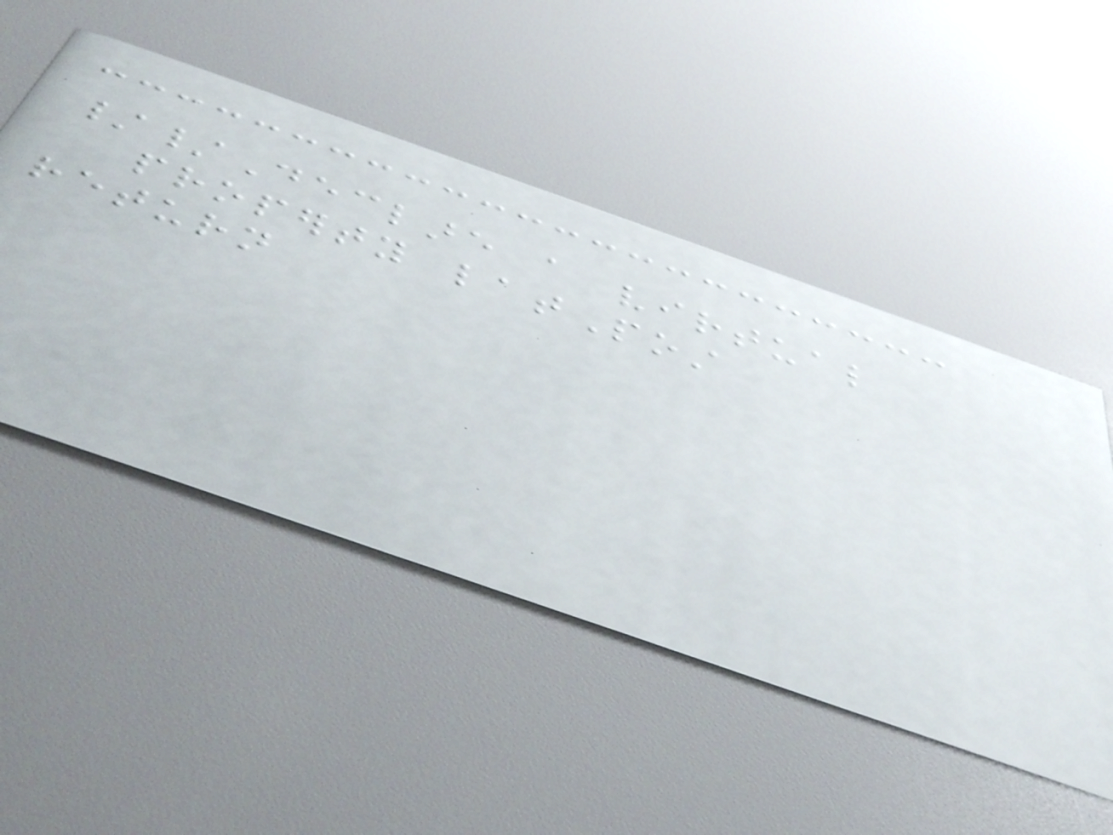//Declare a virtual
property latPost
return
